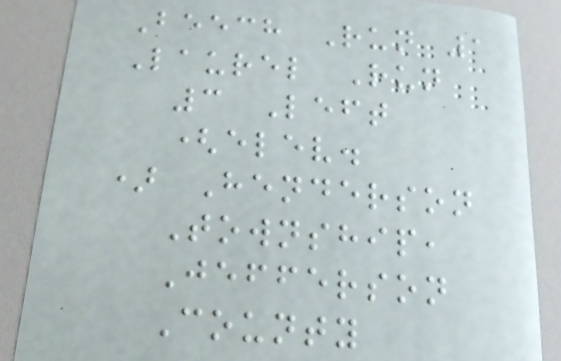Beech Run 1
Laurel Run
3 Left
(elev.
) Henderson
Township,
Jefferson
County
